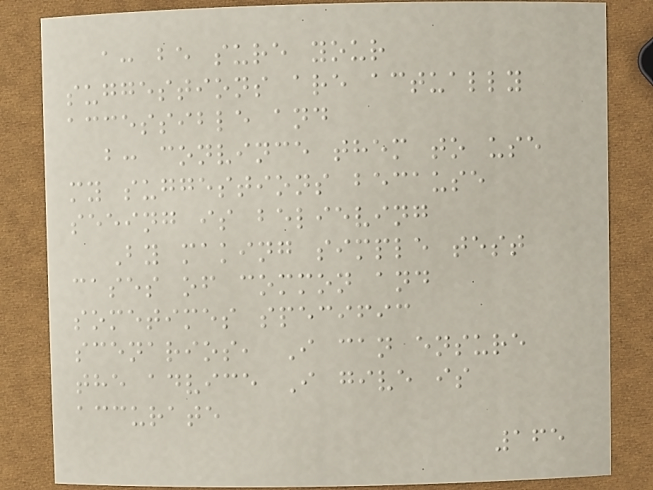a: be sure your
suggestions are actually
accessible and
b: convince them to use
my suggestions because
seeing is believing
By making simple test
cases of common and
sometimes specific
scenarios, I can ensure
the advice I give is
accurate
165
